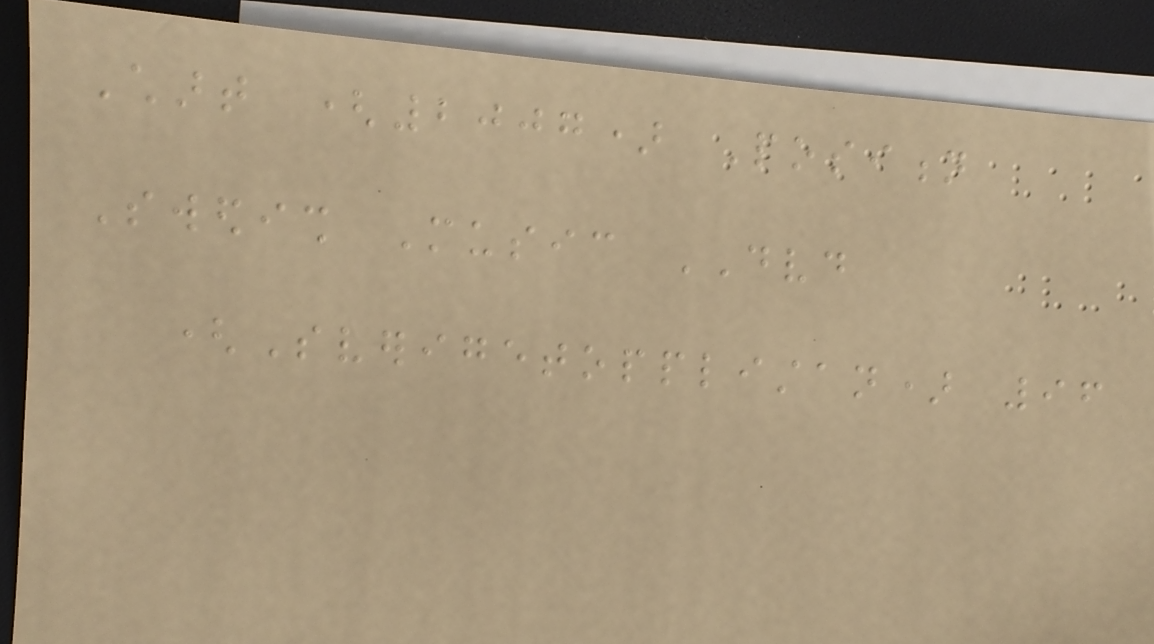Chart (2007) Position
Swedish Music DVD
(Sverigetopplistan) 96
